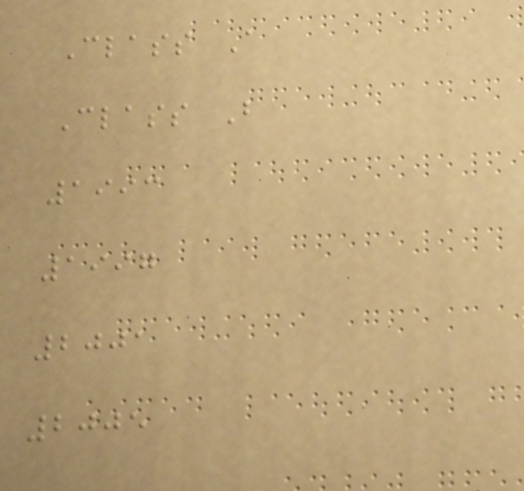Class A
Class B
1993
1997
2001
2005
